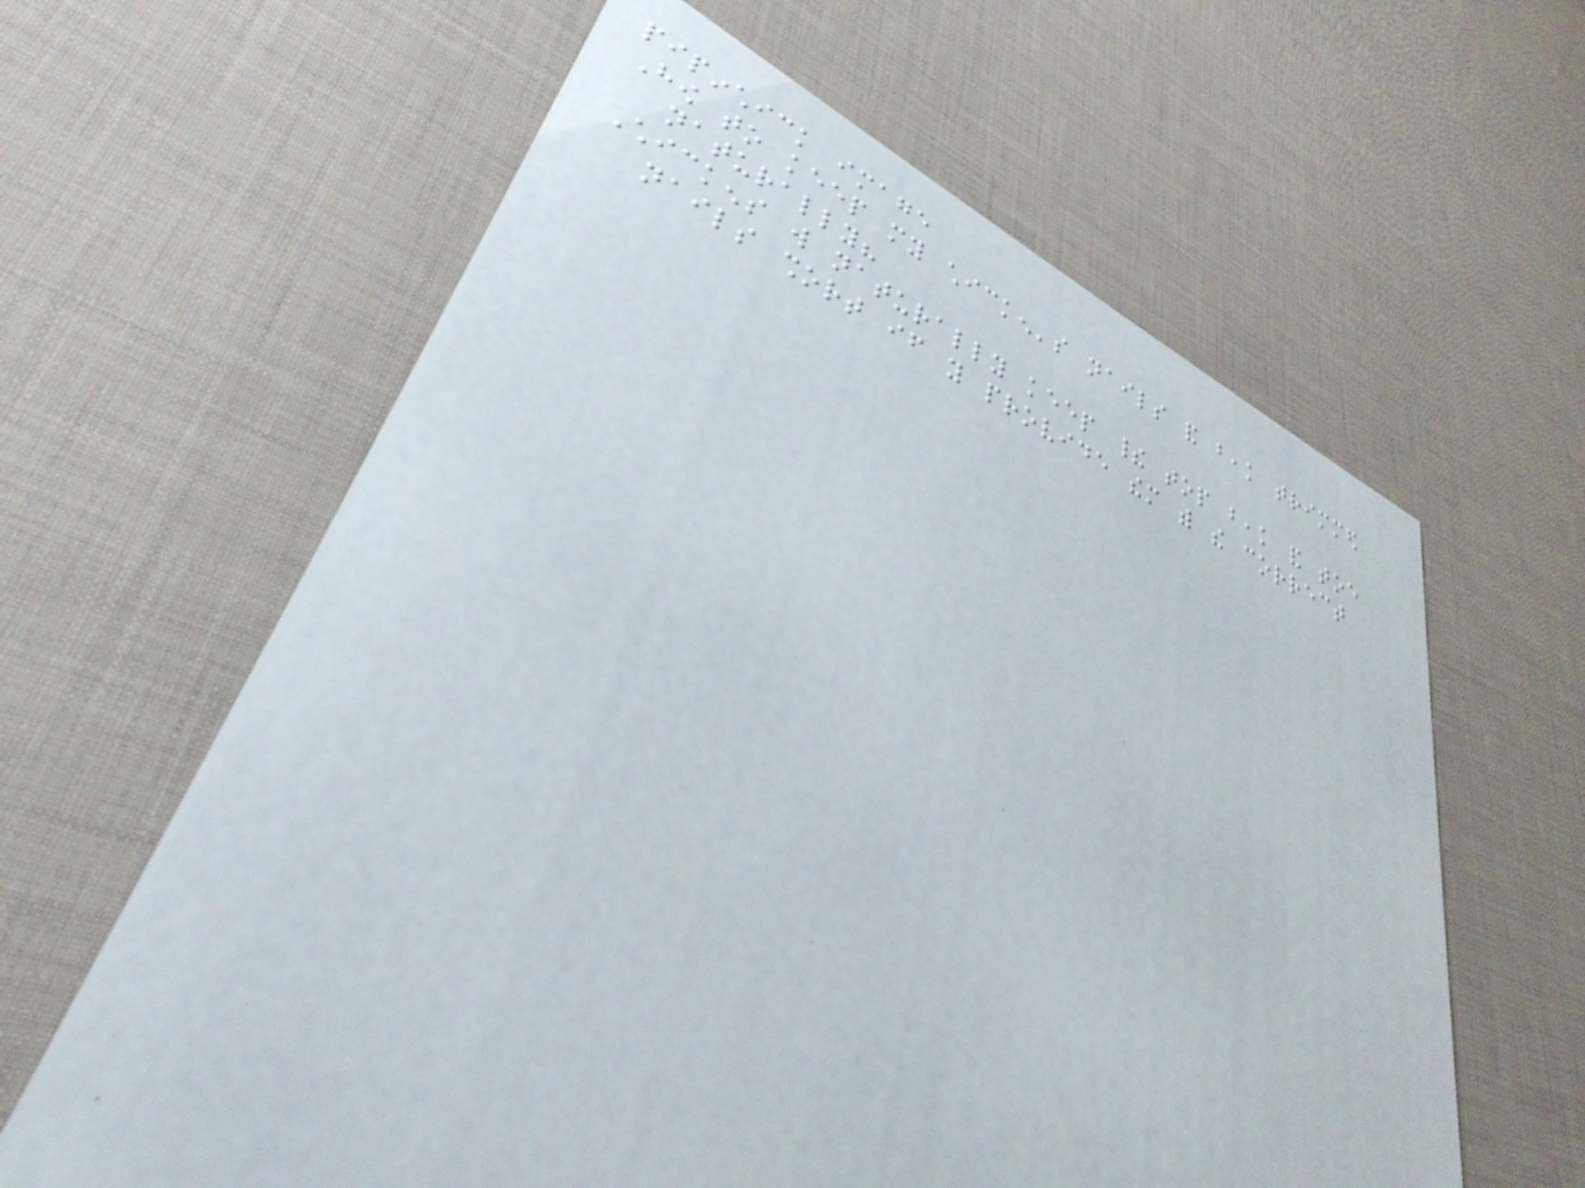pipinchick image
How to keep my chicken's nails and beak trimmed
naturally?
Chickens will naturally keep their top beak and toe
nails short if you provide them with the correct
